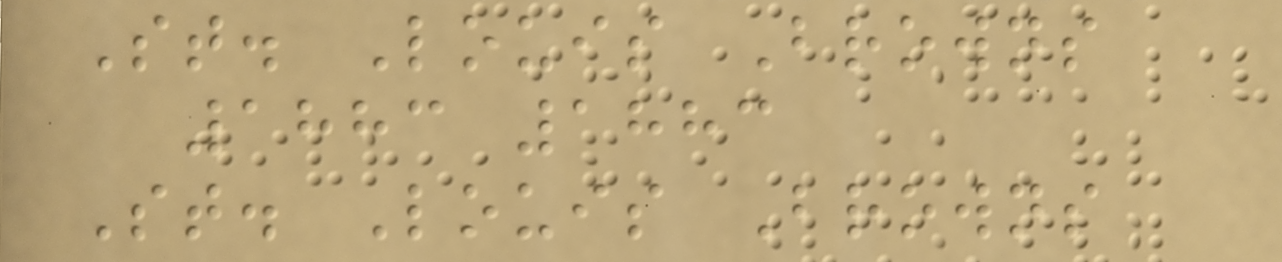St. Louis Browns
1883 1883
St. Louis Browns
